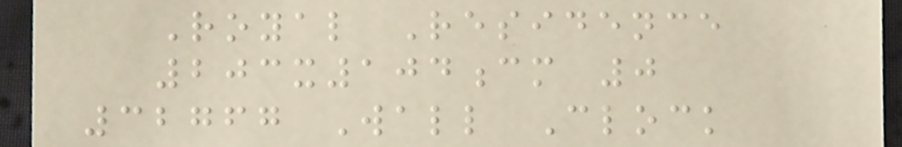Royal Residence
203x104cm 0
32767 Wall Clock
